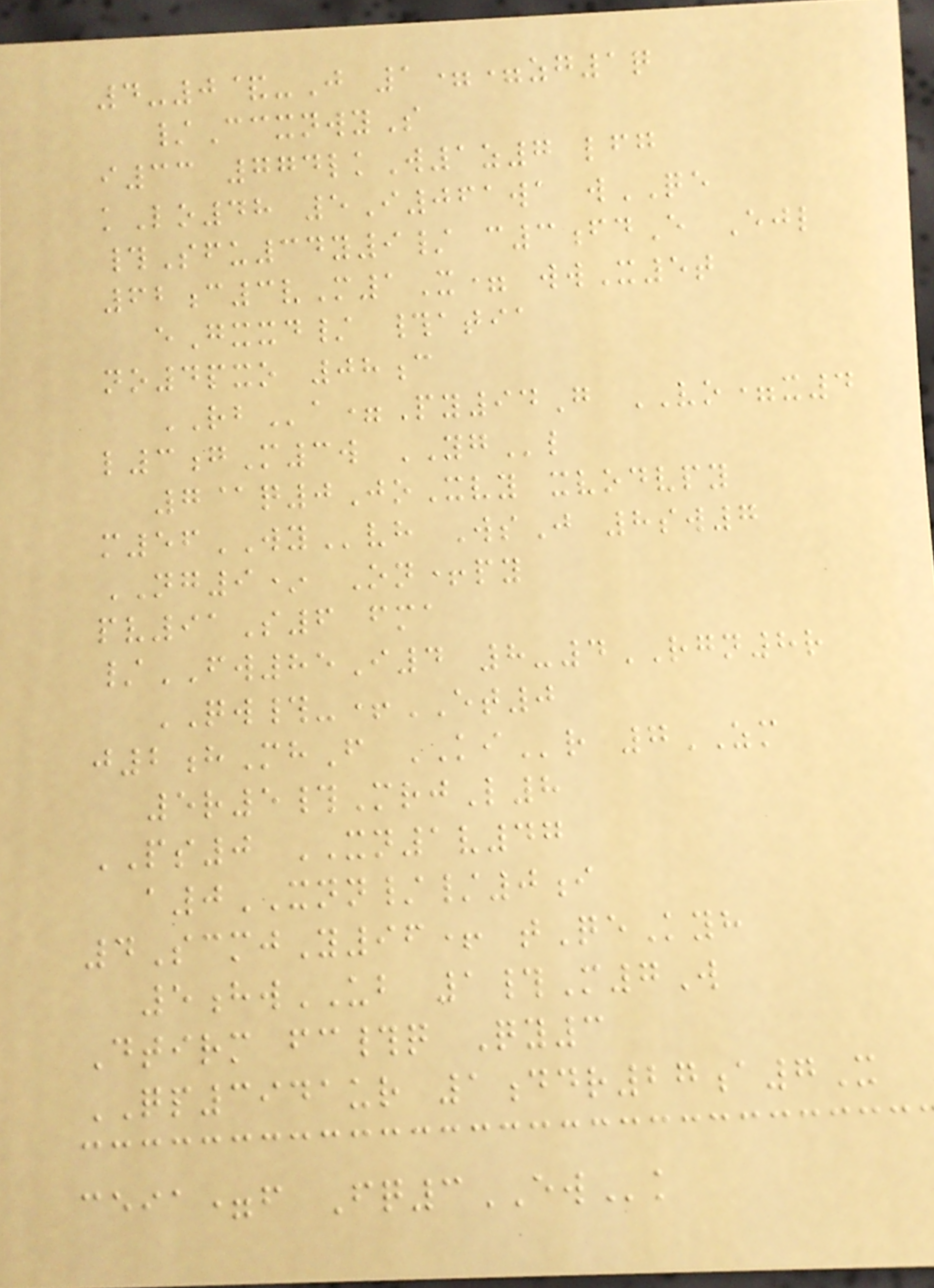4-0&-J 1==zg1q
/CcxnwyS
i33 774lkW1z7 lfg
kLo48 5I061wa wQE
#Sfu34y9/ c3fdE Ejl
62c3vM1X= wwX5t
eGxxd/ #atia
no4pxo 08c
RBa=Py94G VO=x4
l3gM3w YGl
7@q0JoXvy xvodvpy
m56WYvh WsJ 8sw7
NG9* On+py
pv91S6 fma
/FW85I4 8-4RGN8r
QW#-+ET0
j2hMhF KIr 7ZM
5r5#MrjL8
PS0 XN1v47
a0XNN//0i
4ScmjY96+ tQeKyh
5hwUB 1#M7W
Dtirm fc#q Qy3
QP3941ur 1ddr27a7X
ceia=f Fq3EWk
